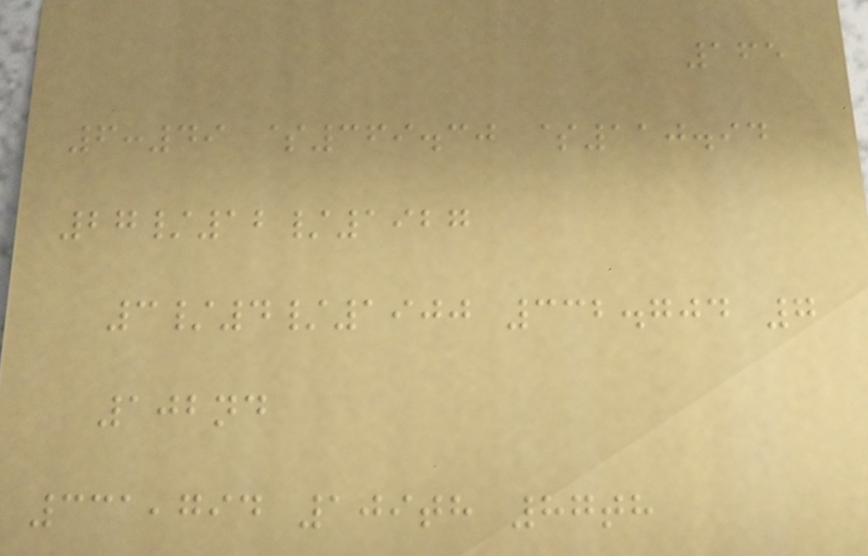165
6:49 $369.30 $110.94
27/12/1927
3/4/1900 332.704 7
102nd
331,794 109th 87th
